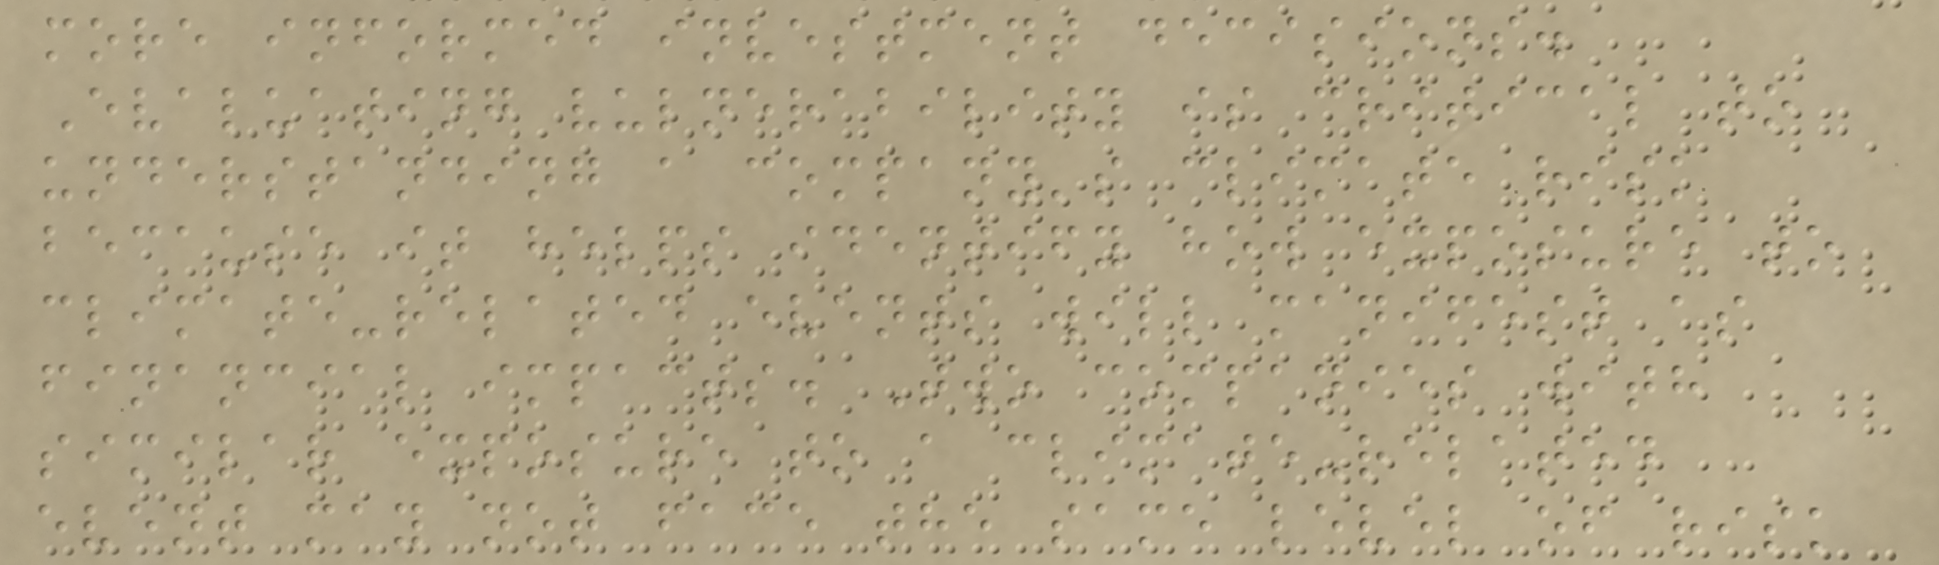more informed investment decisions.
Evaluating vulnerability is critical to
understanding a company's climate risk
because it helps identify how exposure to
climate-related events will manifest as
financial impacts. Two companies with
similar exposure to a climate-related
event may not face the same level of risk
